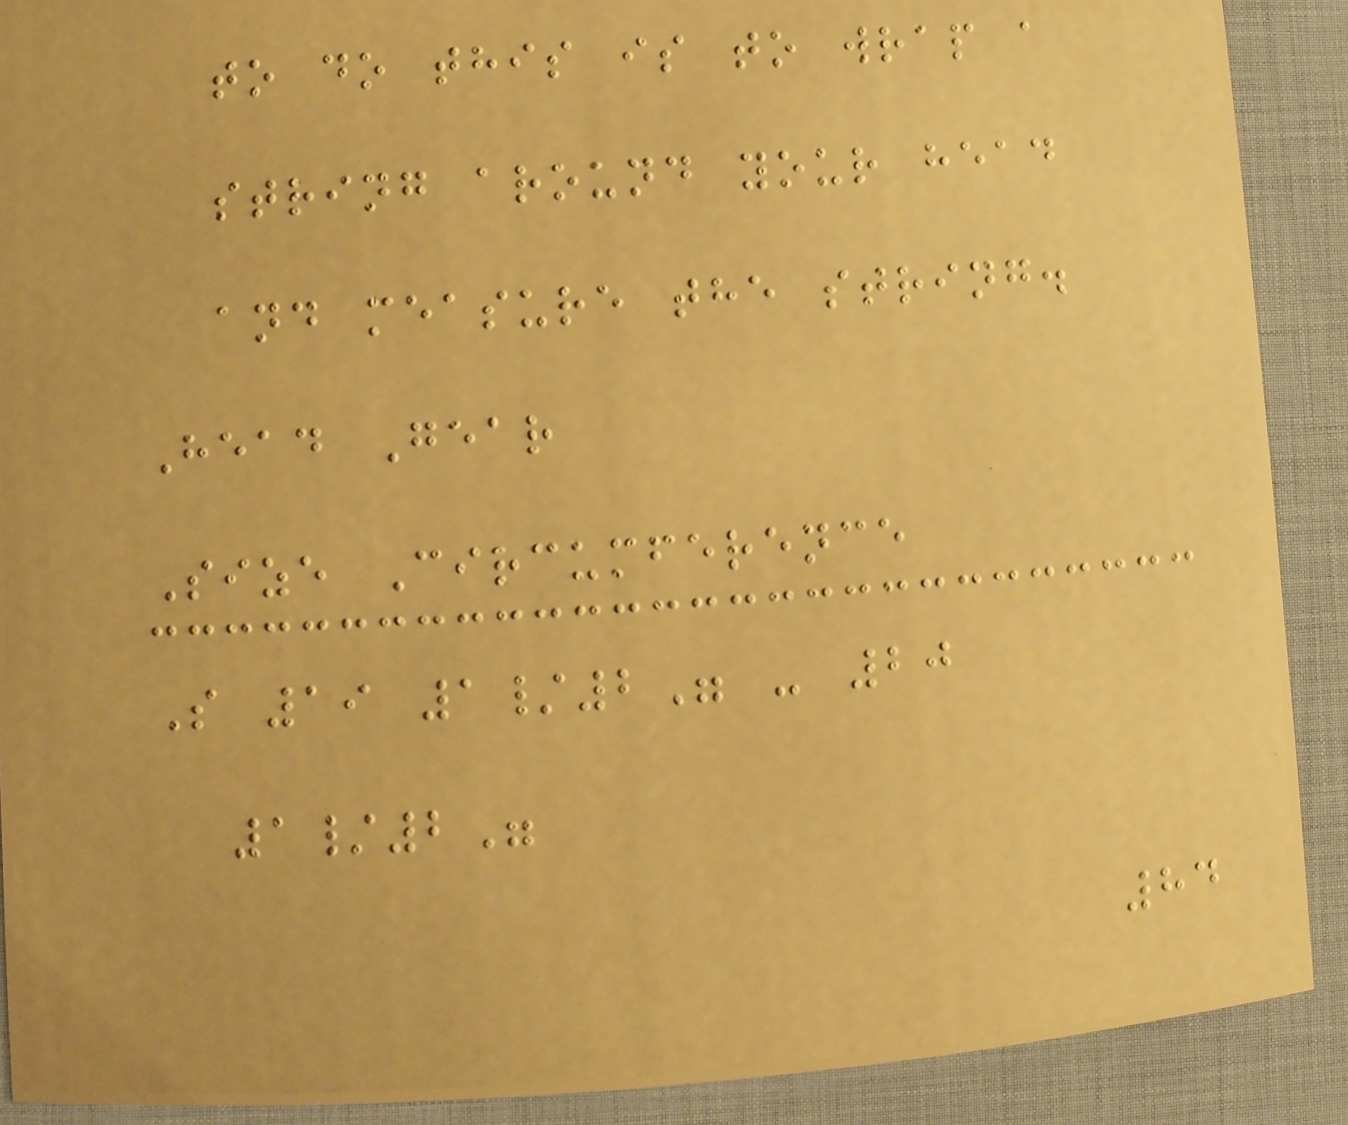to do this is to wrap a
string around your head
and measure the string.
Head Gear
Size Circumference
S 19 1/2" - 20
1/2"
84
